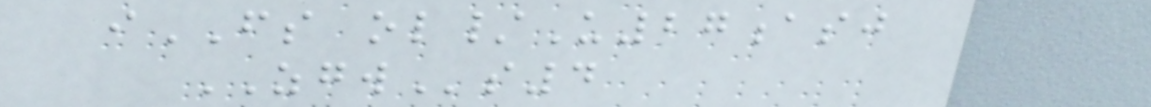iFS ol/U27asj
ZGWs4
